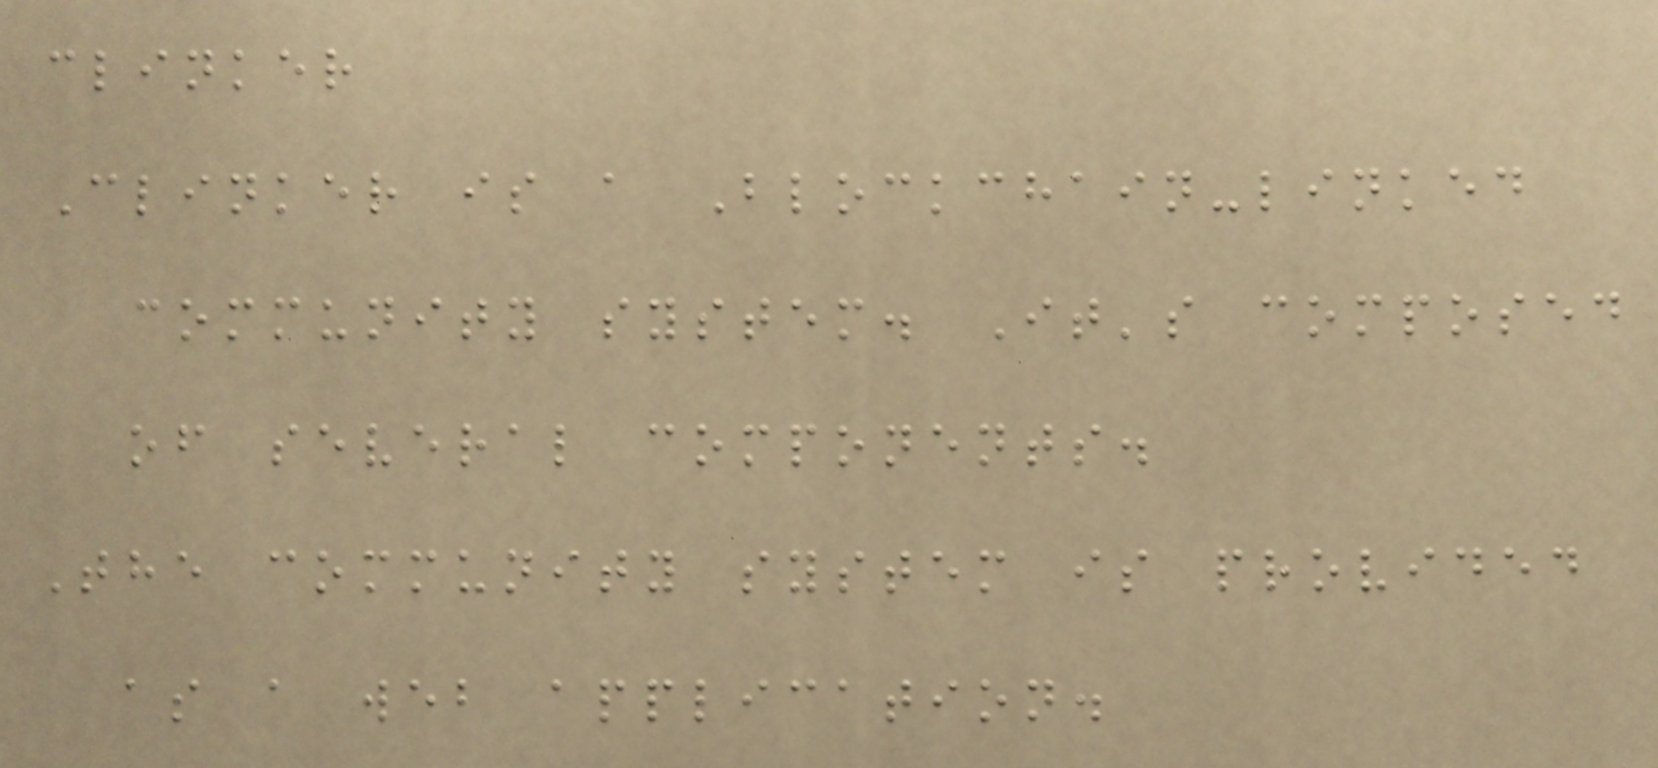clinker
Clinker is a Blockchain-linked
community system. It's composed
of several components.
The community system is provided
as a web application.
